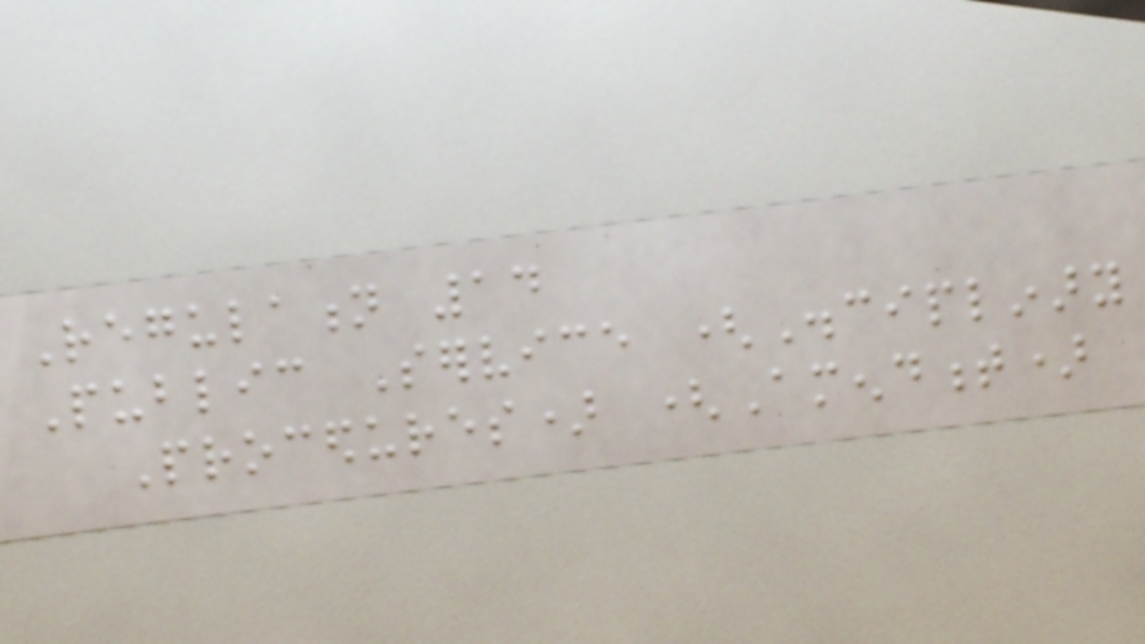Regulation 14
Public Service (Disciplinary
Procedures) (Amendment)
